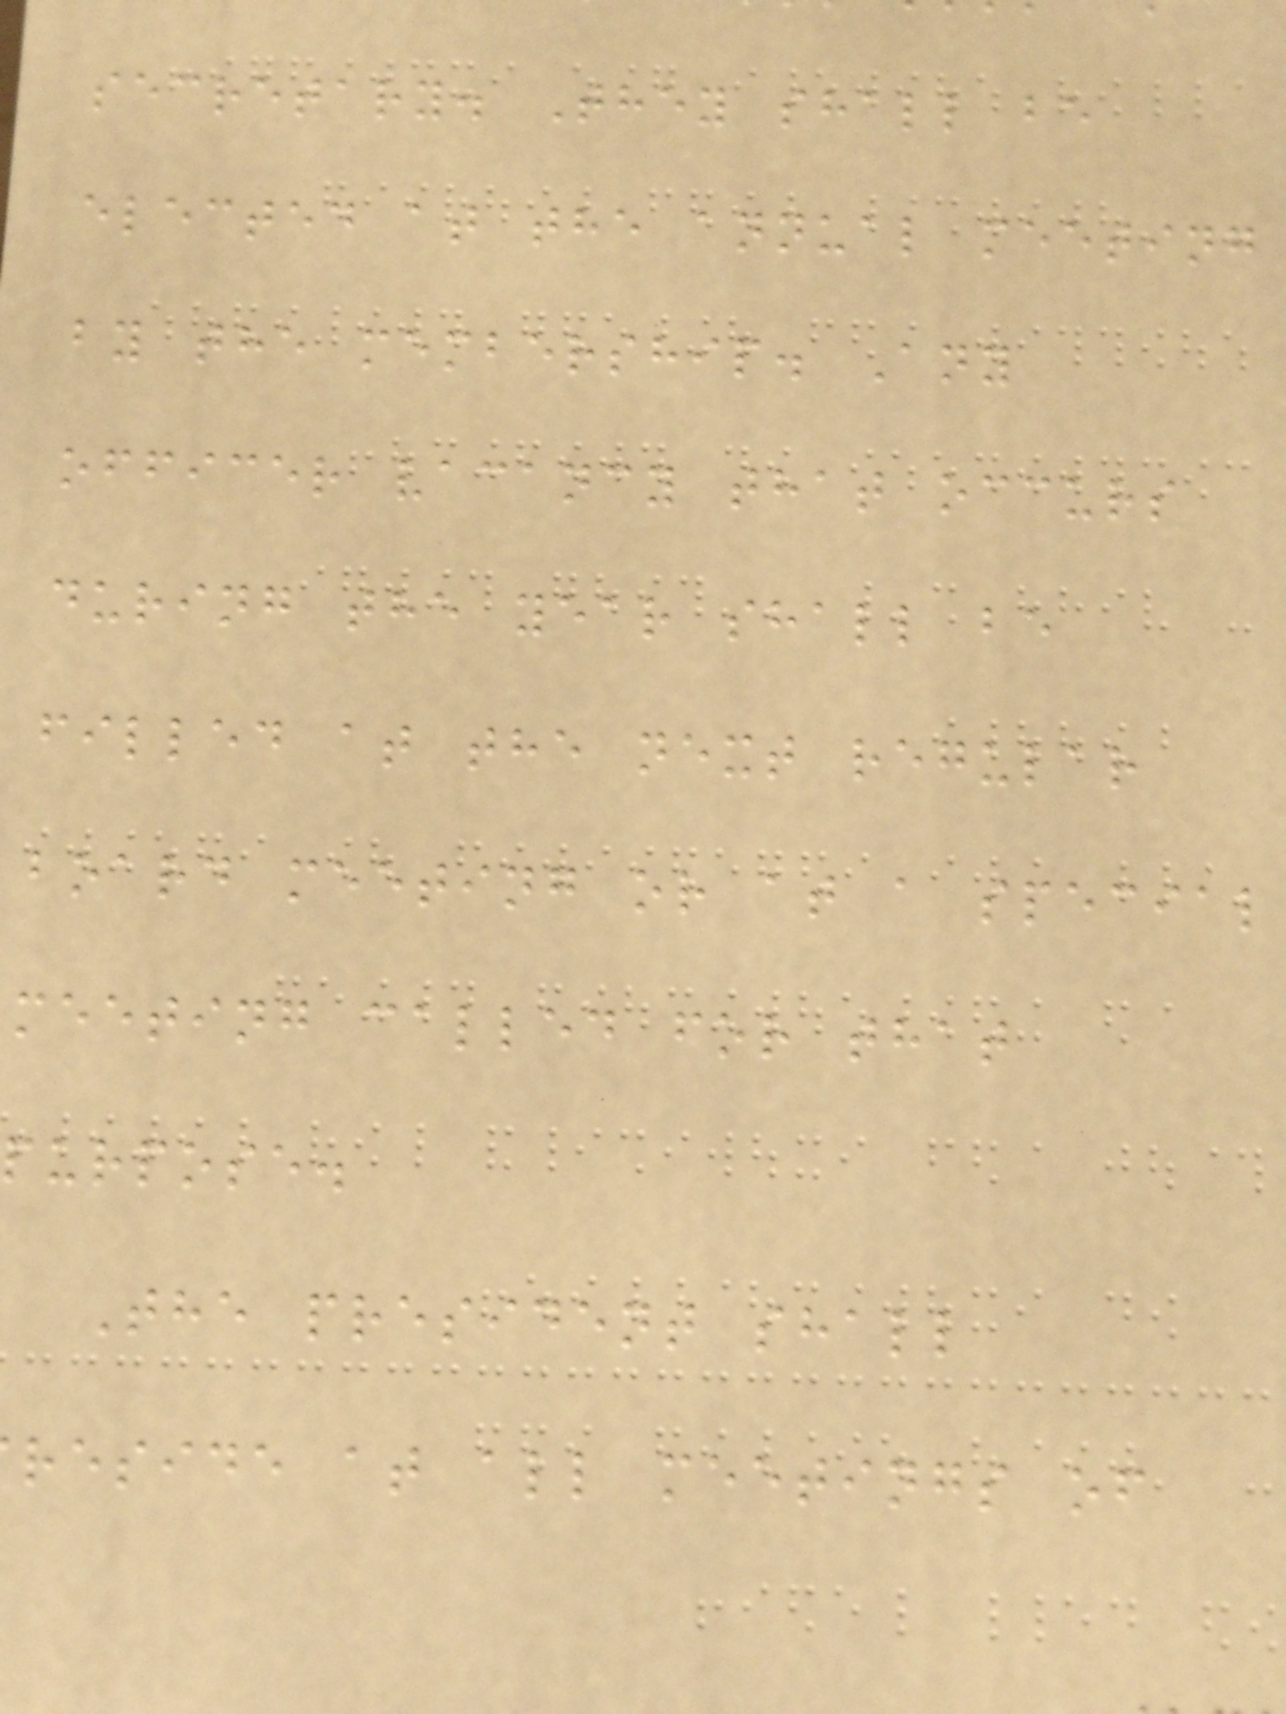secretary. They shall be
elected at the annual meeting
by the membership. Any
officer vacancy that occurs
during the year shall be
filled at the next regular
board meeting or at a special
meeting called for that
purpose.
The president shall
reside at all meetings of
